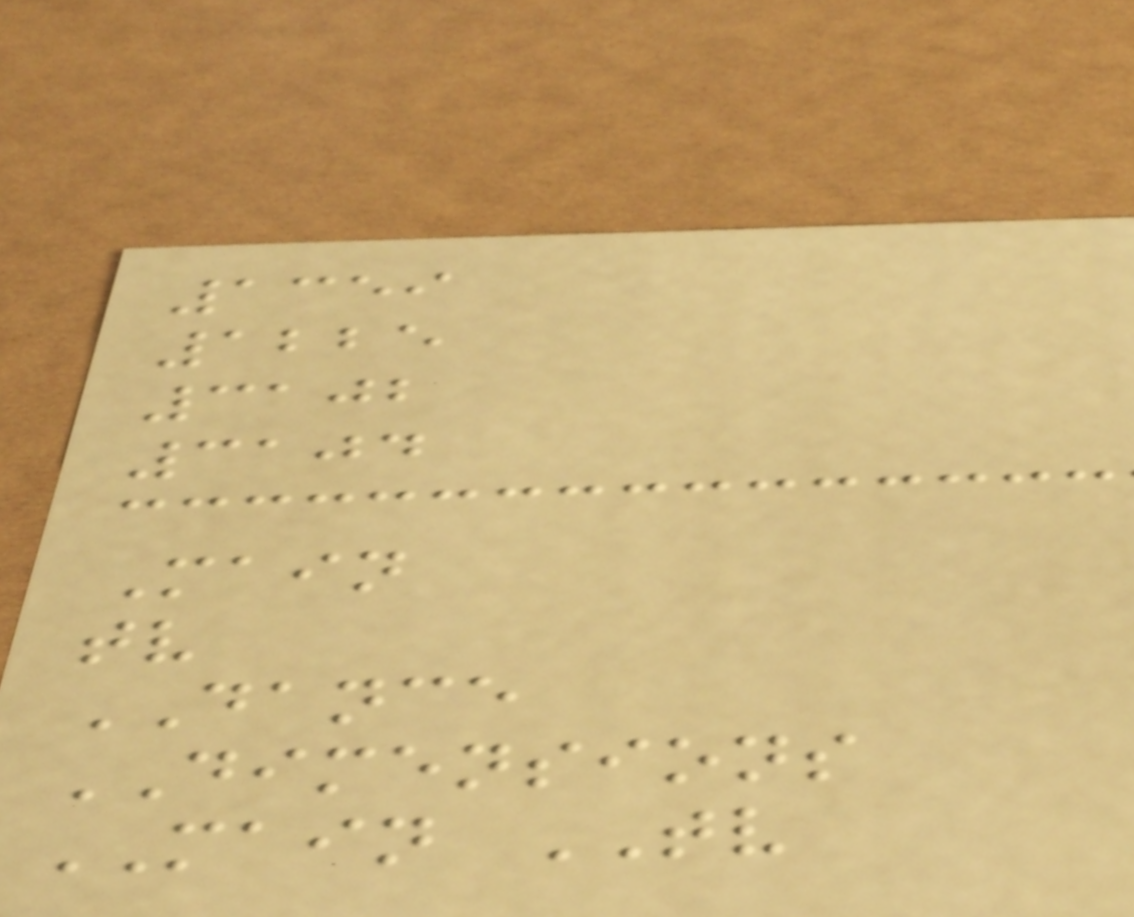1359
1225
3102
3104
Main
tv
DANCE
DIMENSIONS
MAIN TV
